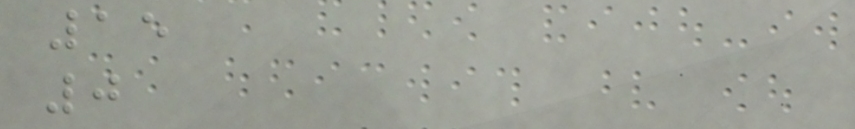15
0
